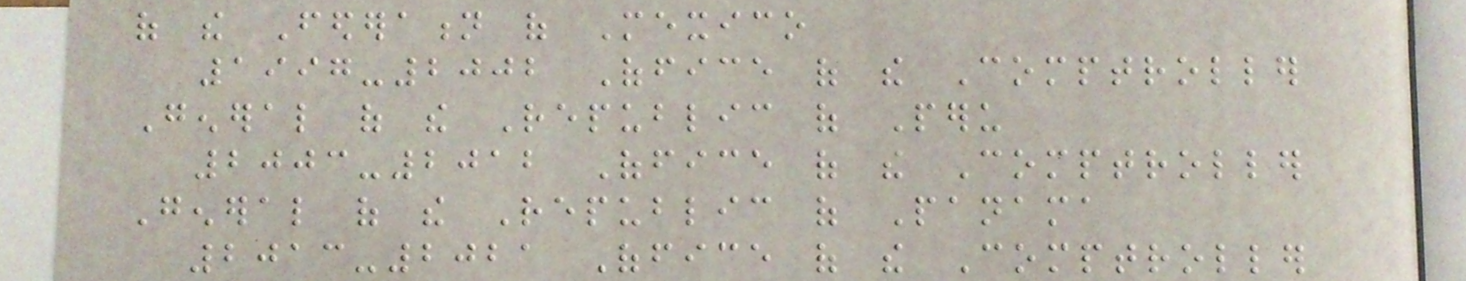of the Federation of Mexico
1997-2002 Office of the Comptroller
General of the Republic of Peru
2003-2012 Office of the Comptroller
General of the Republic of Panama
2013-2021 Office of the Comptroller
